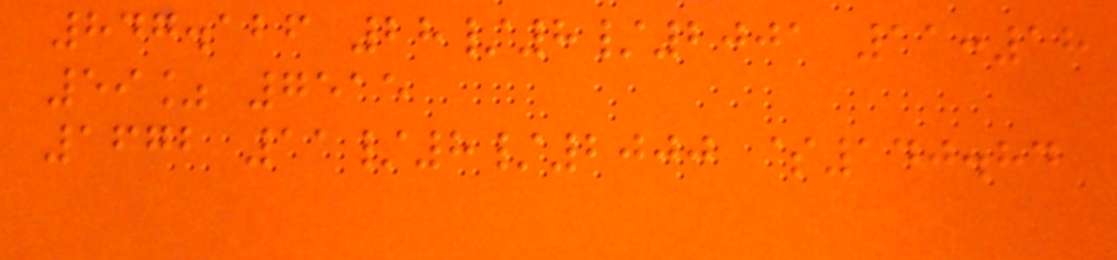847.126 28/8/2001 11:18
59% 7515
1672 11/8/2000 $140.84
